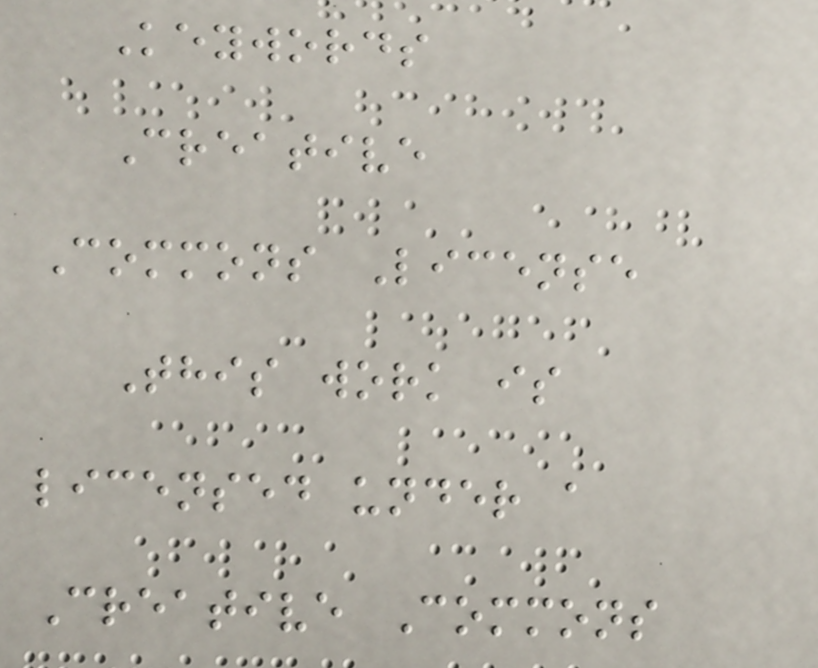Keywords
Creative
Commons License
This work is
licensed under a
Creative Commons
